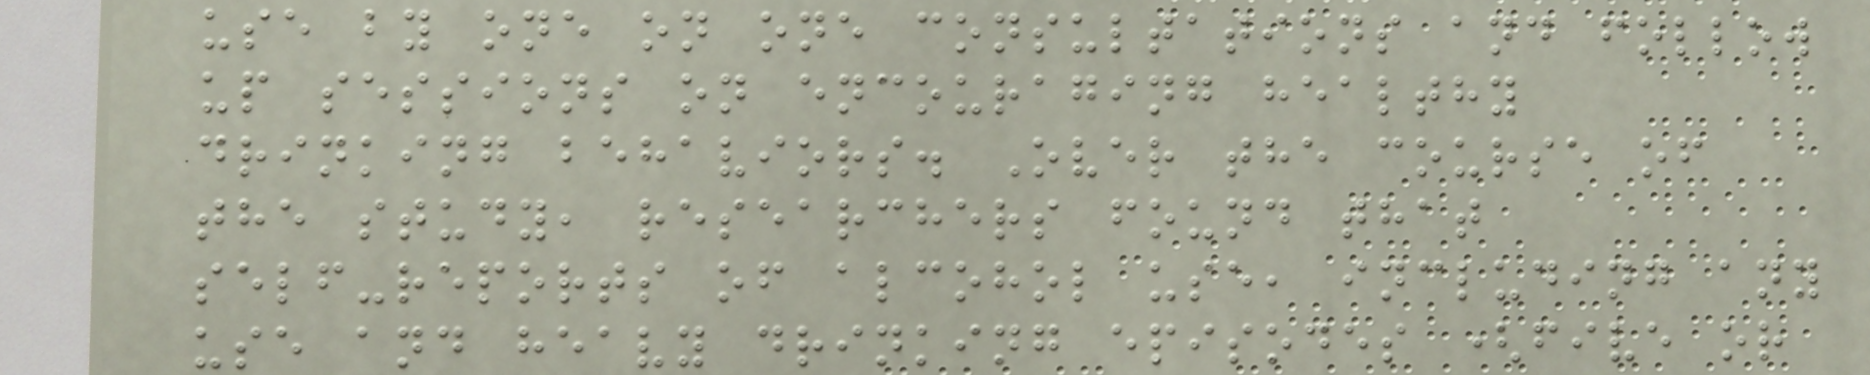use by one on one consultations and follow
up sessions on encouraging healthy
drinking behaviors. Over the course of
the study, researchers found that
self-reports of alcohol use, including any
use and heavy drinking episodes (five or
